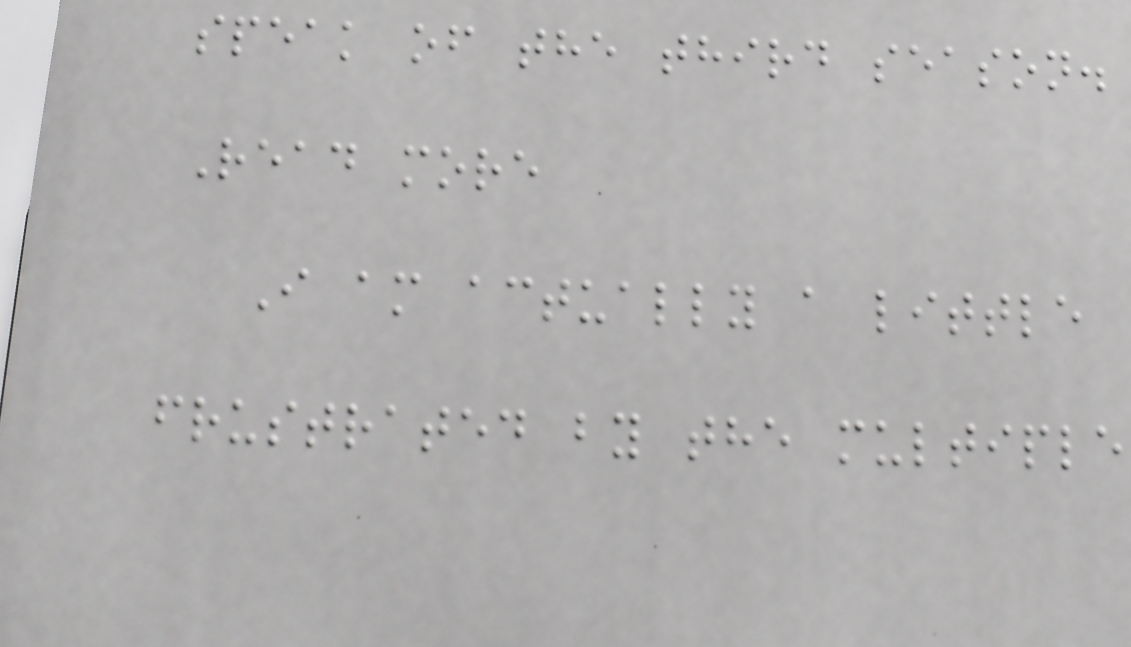speak of the third season.
Read more
I am actually a little
frustrated by the multiple
